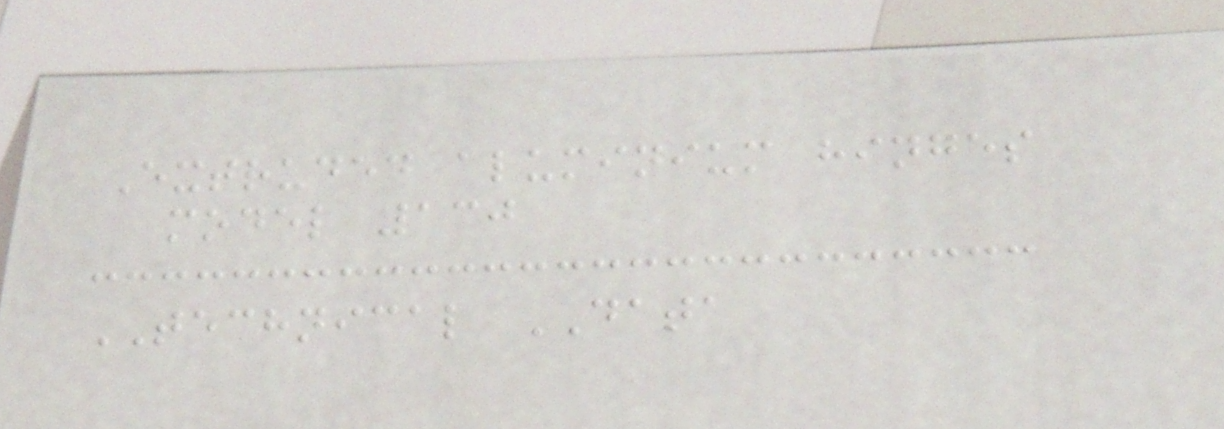Extruded aluminium hinges
model 130
TECHNICAL DATA
